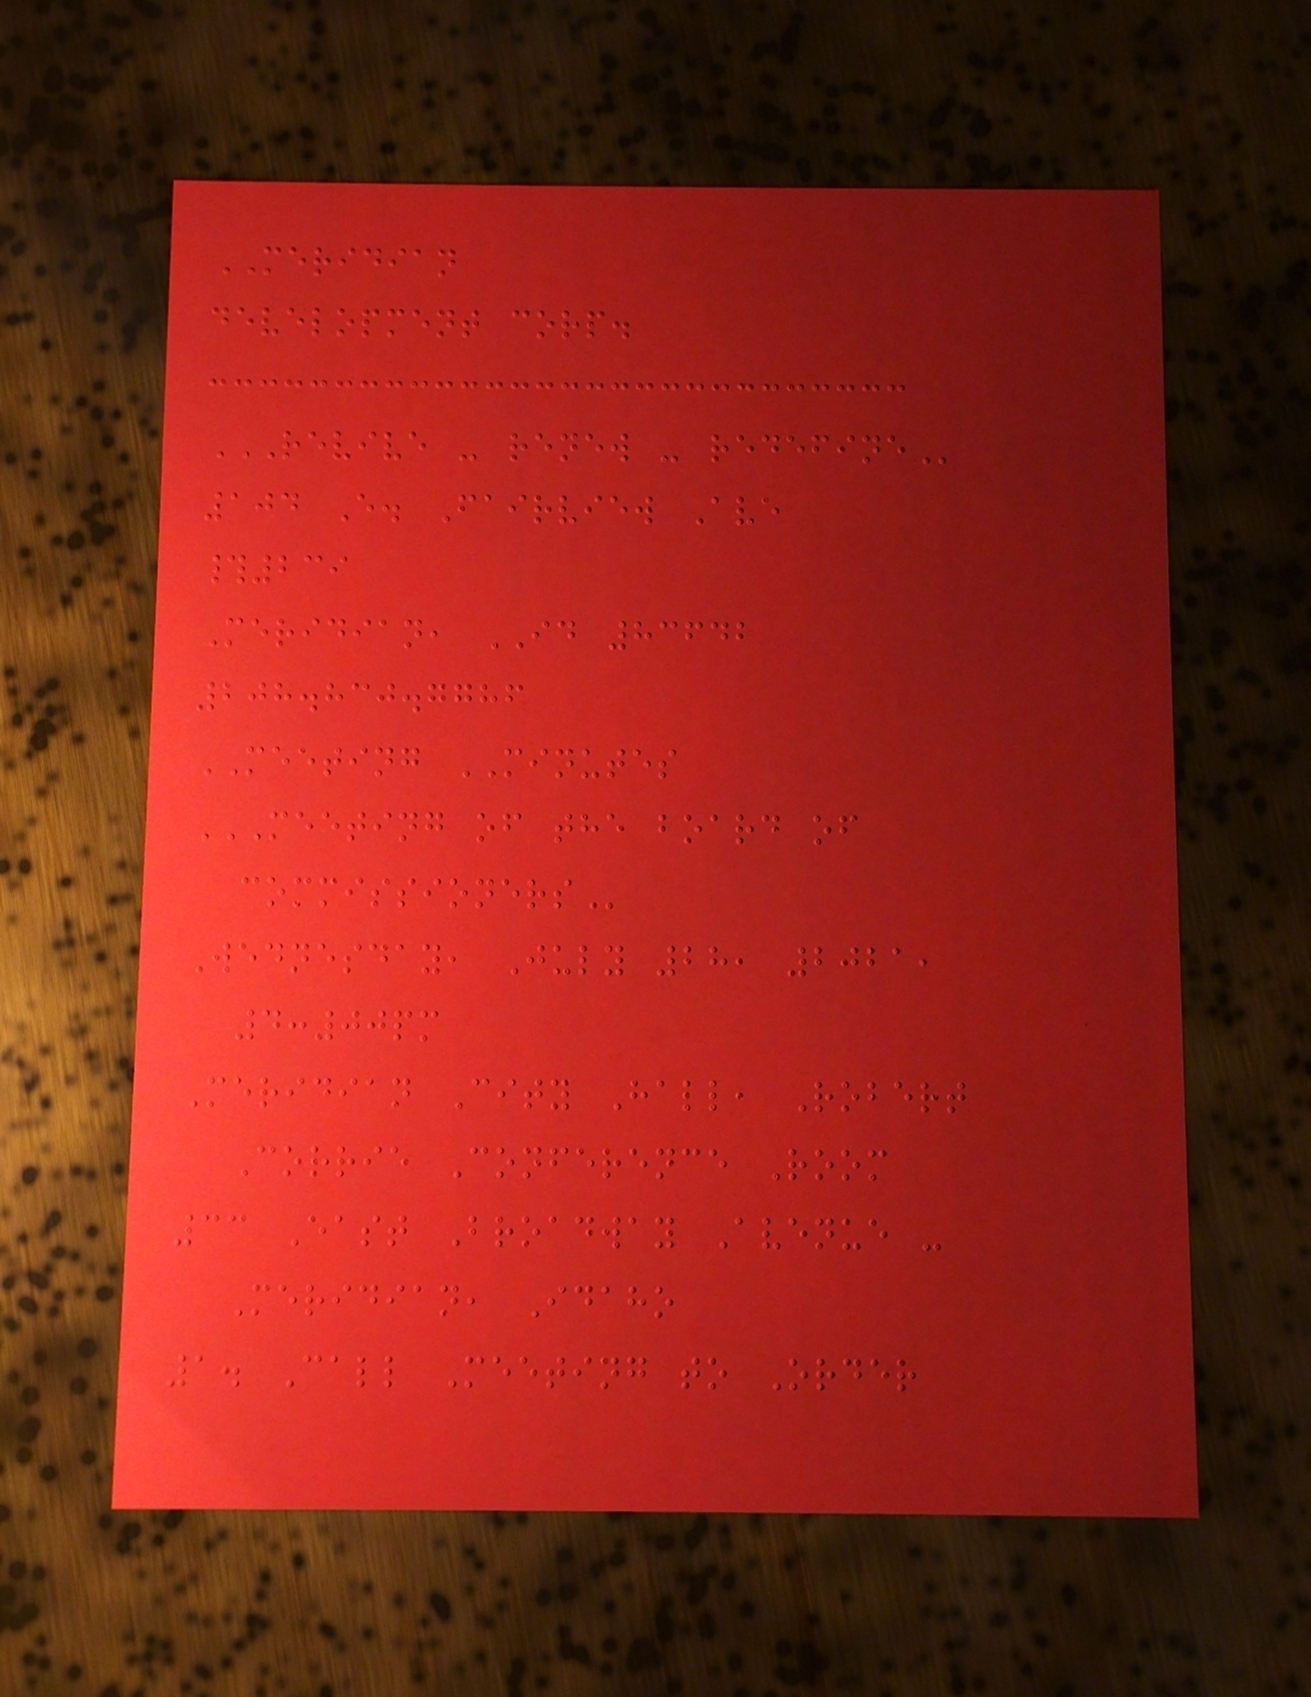MERIDIAN
development corp.
REVIVE - RENEW - REDEFINE
104 E. Fairview Ave
#239
Meridian, ID 83642
208.830.7786
MEETING MINUTES
MEETING OF THE BOARD OF
COMMISSIONERS
Wednesday, July 28, 2021,
4:00pm
Meridian City Hall, Robert
Corrie Conference Room
33 East Broadway Avenue -
Meridian, Idaho
1. Call Meeting to Order
